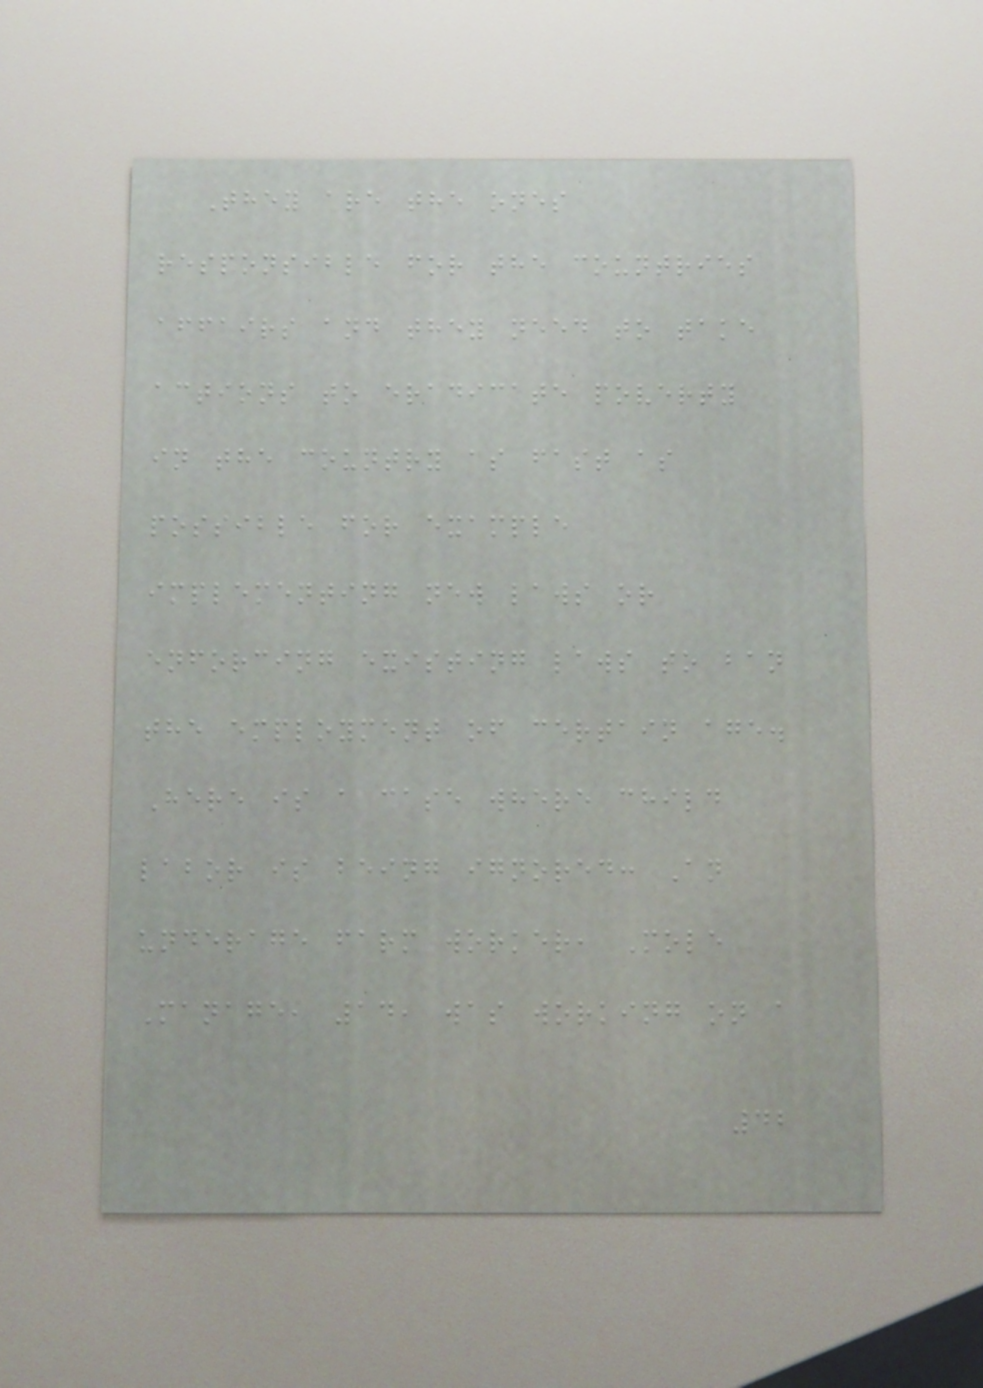They are the ones
responsible for the countries
affairs and they need to take
actions to eradicate poverty
in the country as fast as
possible for example
implementing new laws or
enforcing existing laws to ban
the employment of certain age.
Here is a case where child
labor is being ignored: An
underage farm worker, Mole
Manage, 14, was working on a
42
